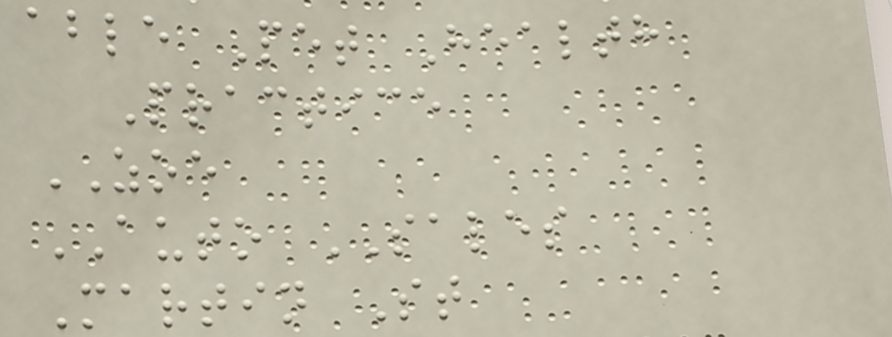able Pet Health
Practice
ZOE
AUTO SALES
Martin St
